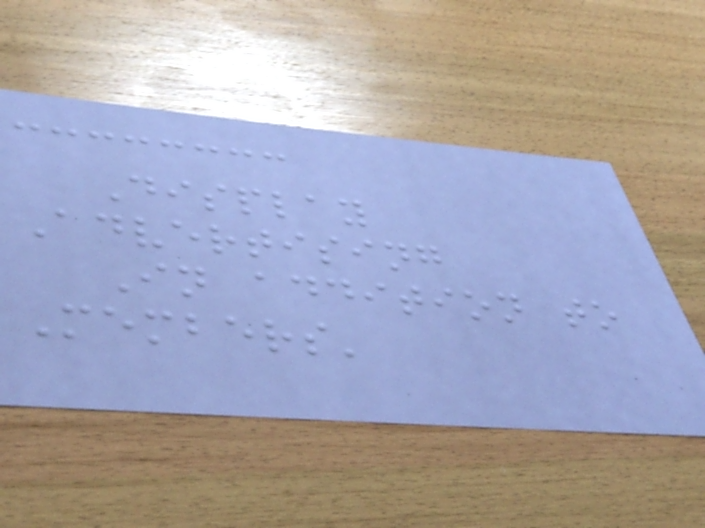Display
Advertising
In addition to
Members'
